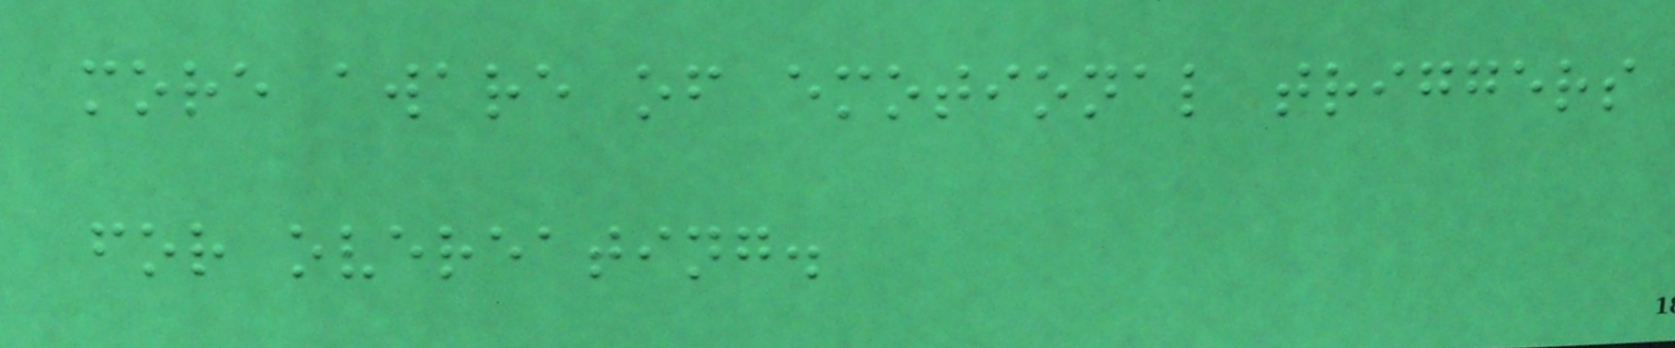more aware of emotional triggers
for overeating.
